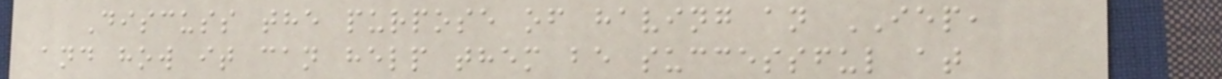Discuss the purpose of having an IEP,
and how it can help them be successful at
